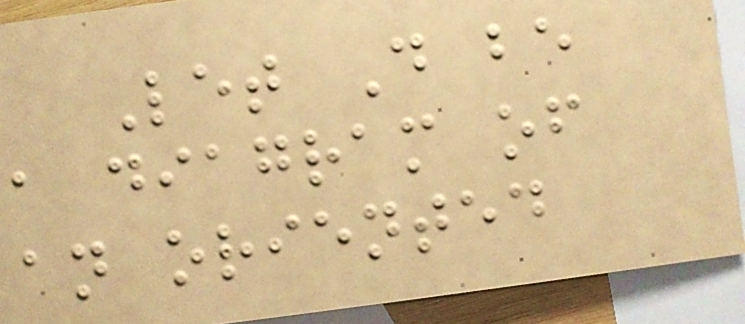Let D be
a diagram of
an oriented
